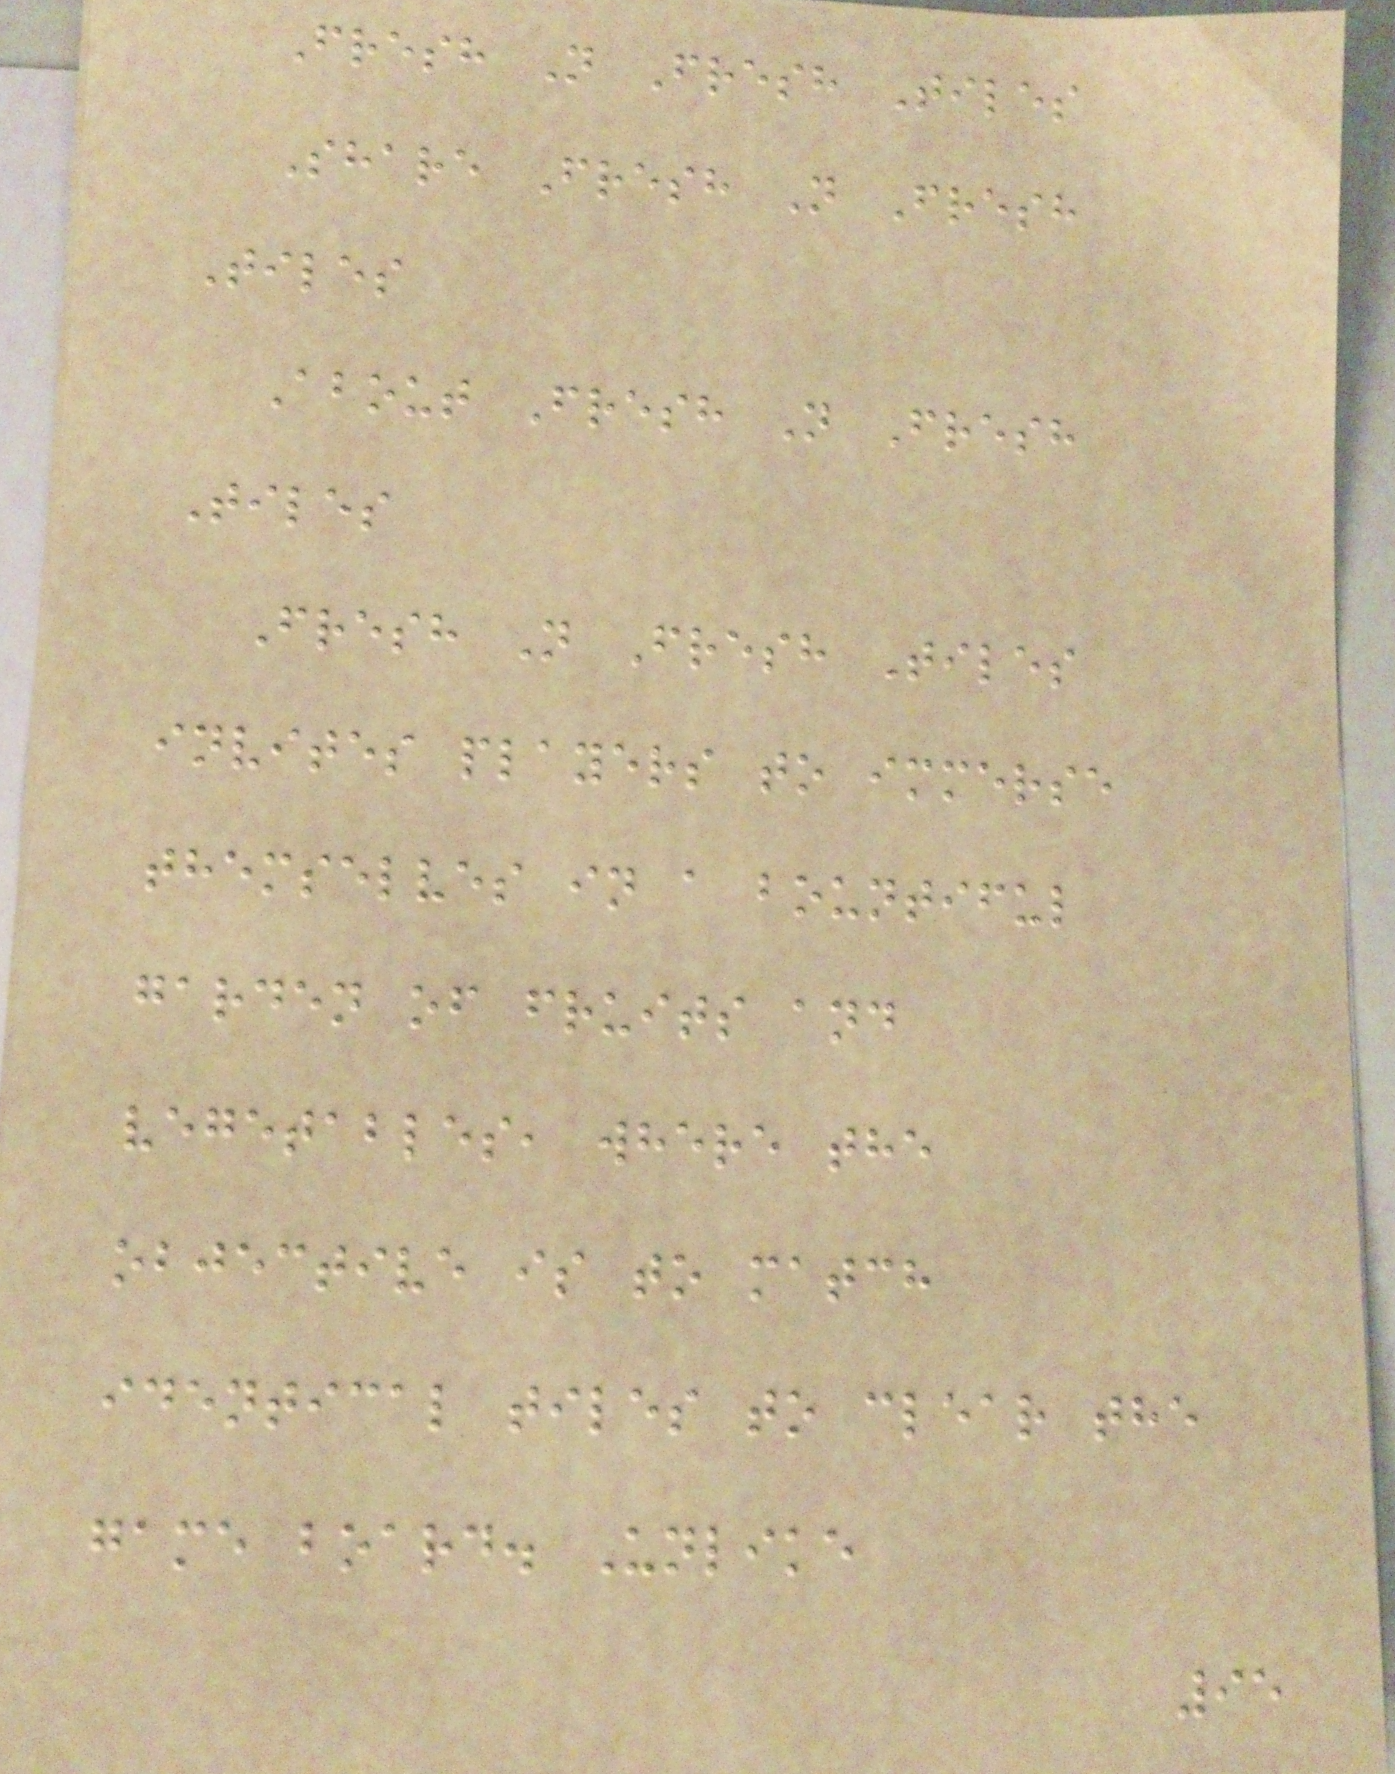Fresh N Fresh Tiles
Share Fresh N Fresh
Tiles
About Fresh N Fresh
Tiles
Fresh N Fresh Tiles
invites players to immerse
themselves in a bountiful
garden of fruits and
vegetables, where the
objective is to match
identical tiles to clear the
game board. Unlike
95
